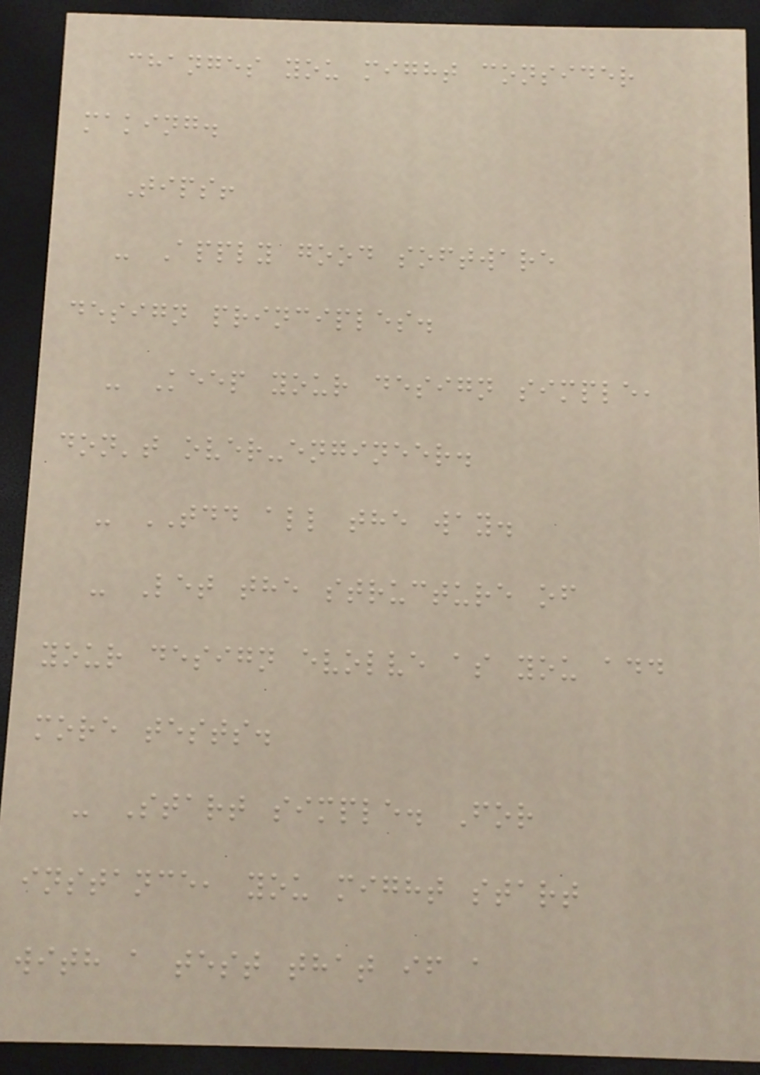changes you might consider
making.
Tips!
- Apply good software
design principles.
- Keep your design simple,
don't over-engineer.
- TDD all the way.
- Let the structure of
your design evolve as you add
more tests.
- Start simple. For
instance, you might start
with a test that if a
